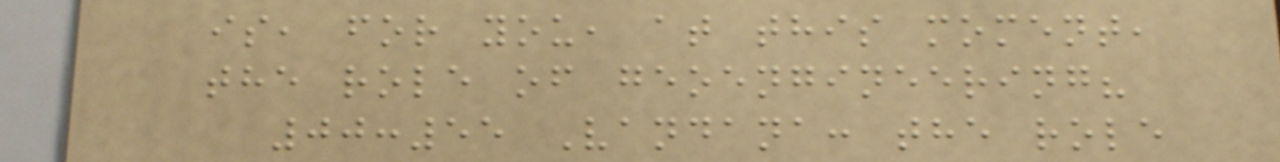is, for you, at this moment,
the role of geoengineering?
00:55 Vandana: the role
